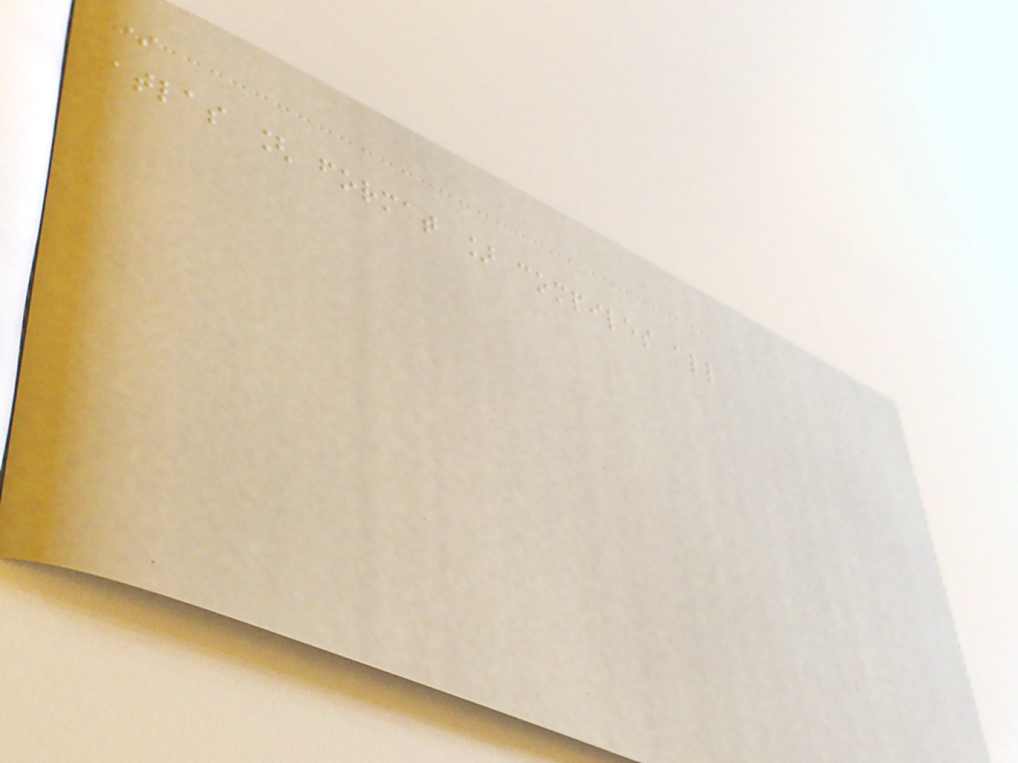*
atlas [ format ] compiles all
